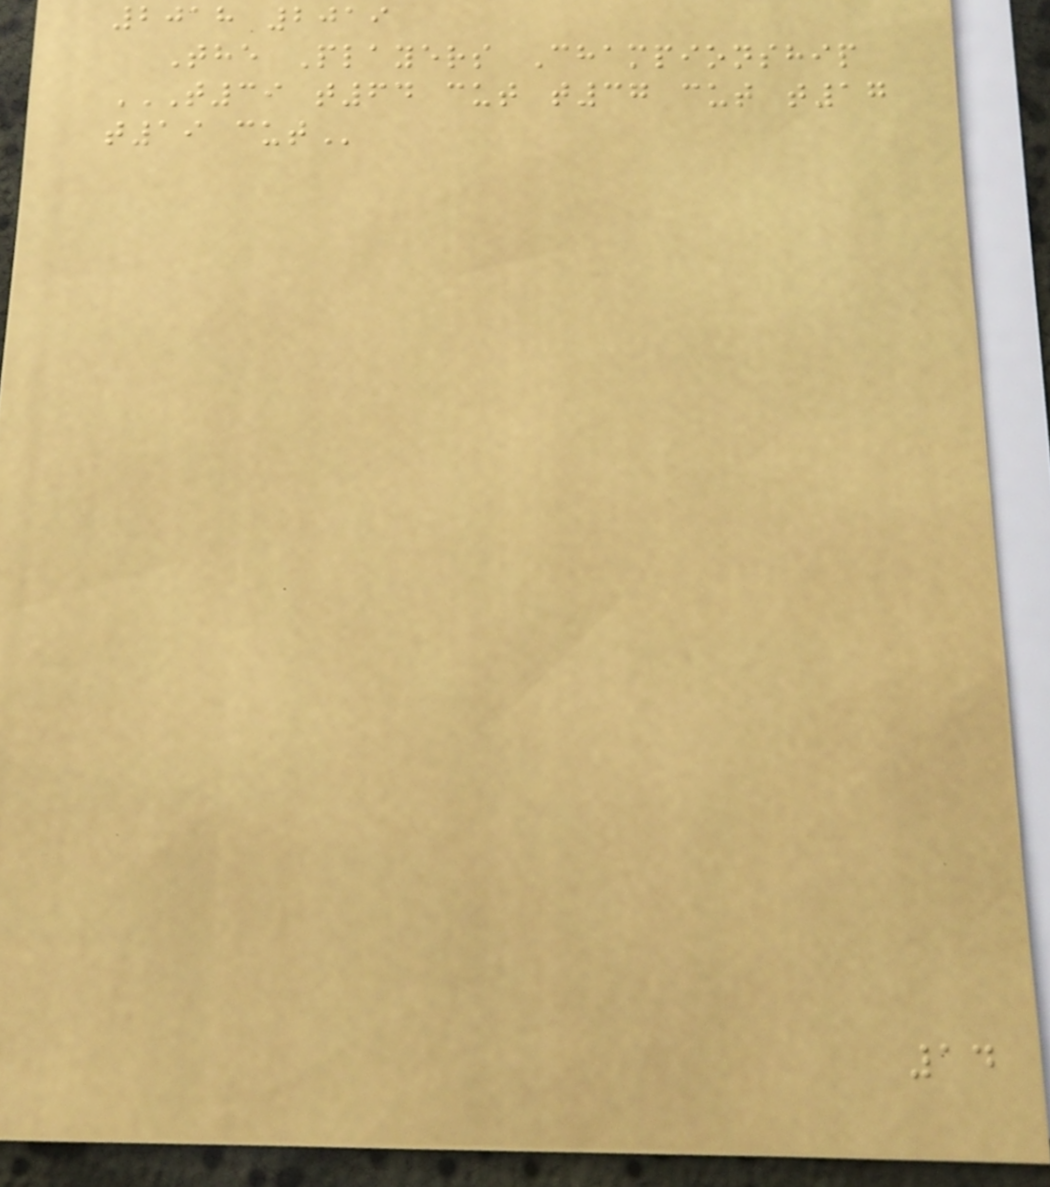2018 2019
The Players Championship
T39 T64 CUT T37 CUT T17
T19 CUT
14
